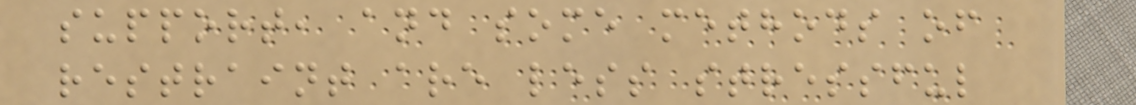support, and some methods of
restraint are less stressful
